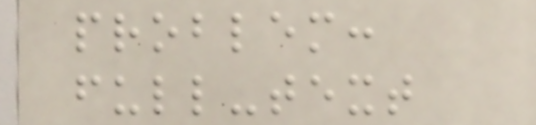problem:
full-text
